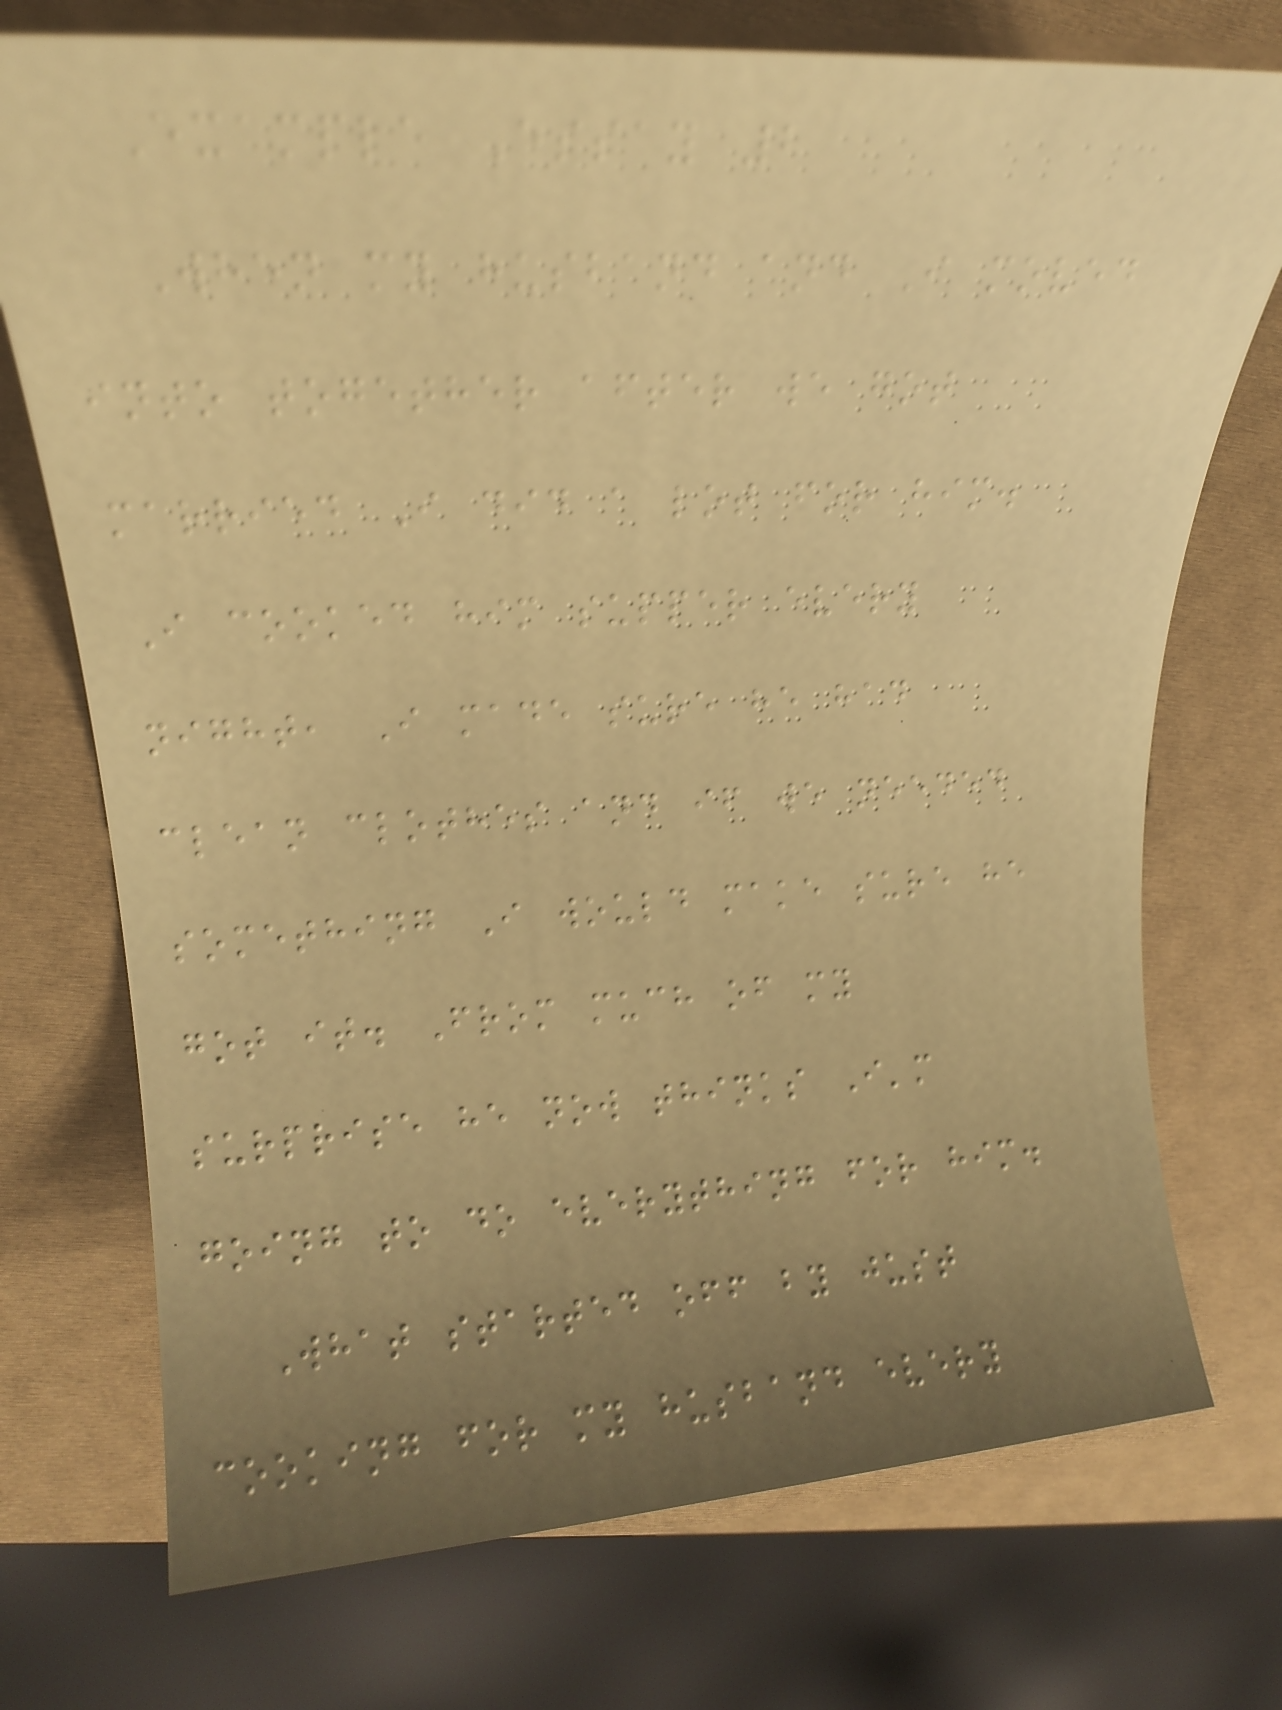Example Essay 2
When my husband and I moved
into together after we got
married I did a lot for him.
I cooked him supper every
night, I made sure he had
clean clothes and if we needed
something I would make sure he
got it. From much of my
surprise he now thinks I'm
going to do everything for him.
What started off by just
cooking for my husband every
